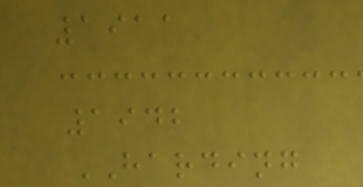1911
1942
HARDING
